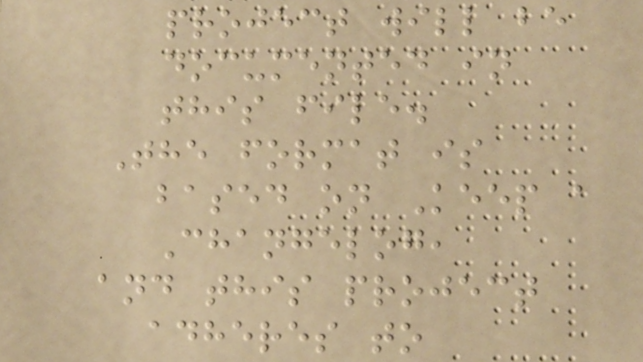project will be
documented in
this file.
The format is
based on Keep a
Changelog,
and this project
adheres to
